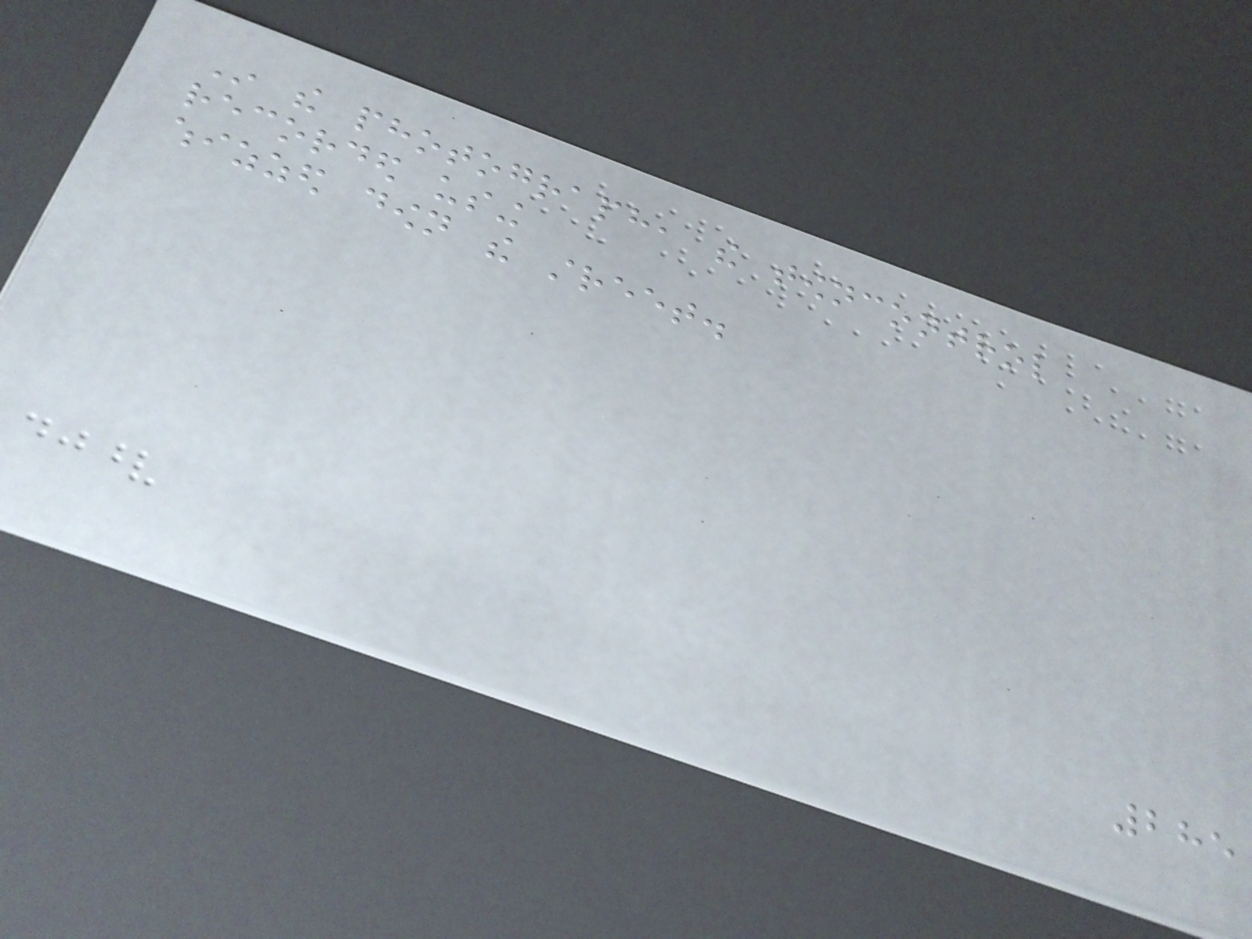In the photograph, the towncontrol
recorded using
whizzed down the street.
285
